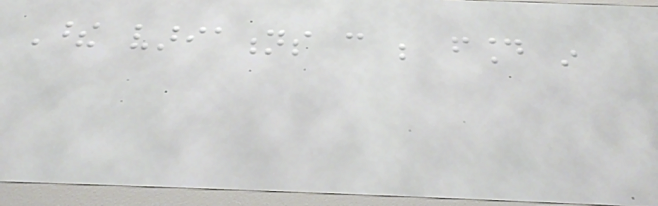These variations can be found in
